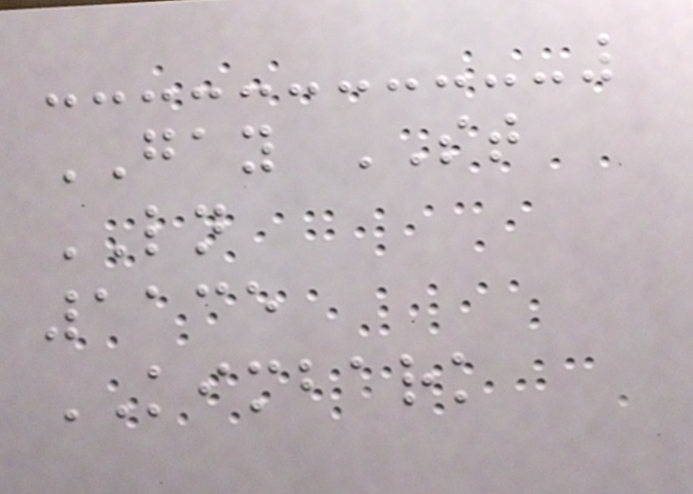GAY ST
LN
1135
KIMBARK
